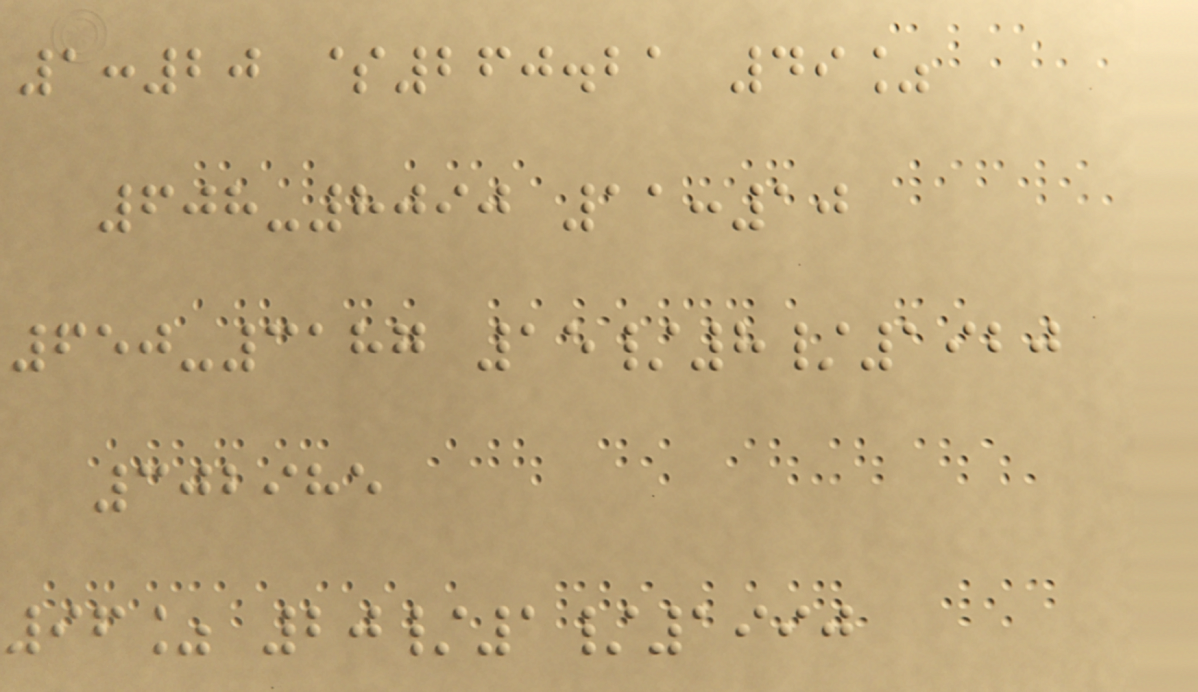1:20 $260.21 49%
608-8090 11:10
650-3187 15/8/1920
302985
96% 20/1/1990
